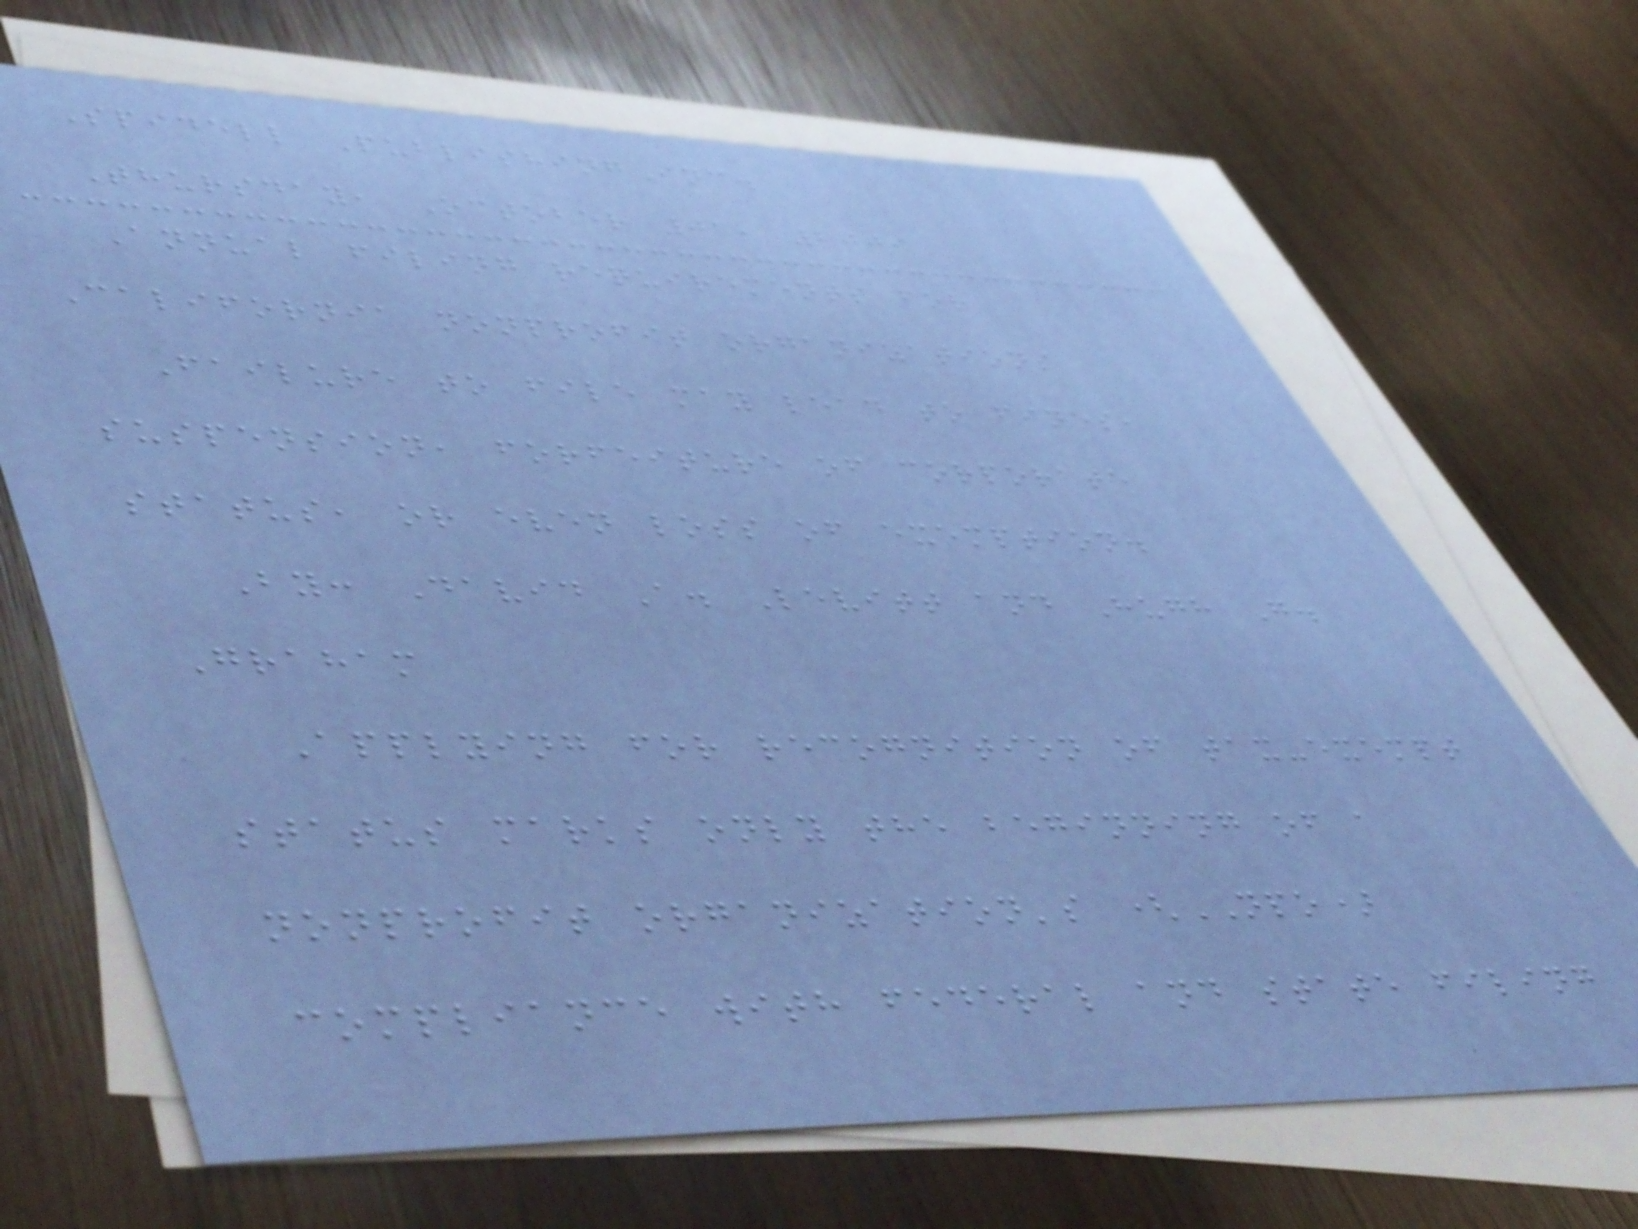Spidell PublishingInc.
Thursday, October 01, 2009
Annual filing requirements for
California nonprofit organizations
Failure to file may lead to fines,
suspension, forfeiture of corporate
status, or even loss of exemption.
By: David A. Levitt and Hugh G.
Graham
Applying for recognition of tax-exempt
status marks only the beginning of a
nonprofit organization's (NPO)
compliance with federal and state filing
